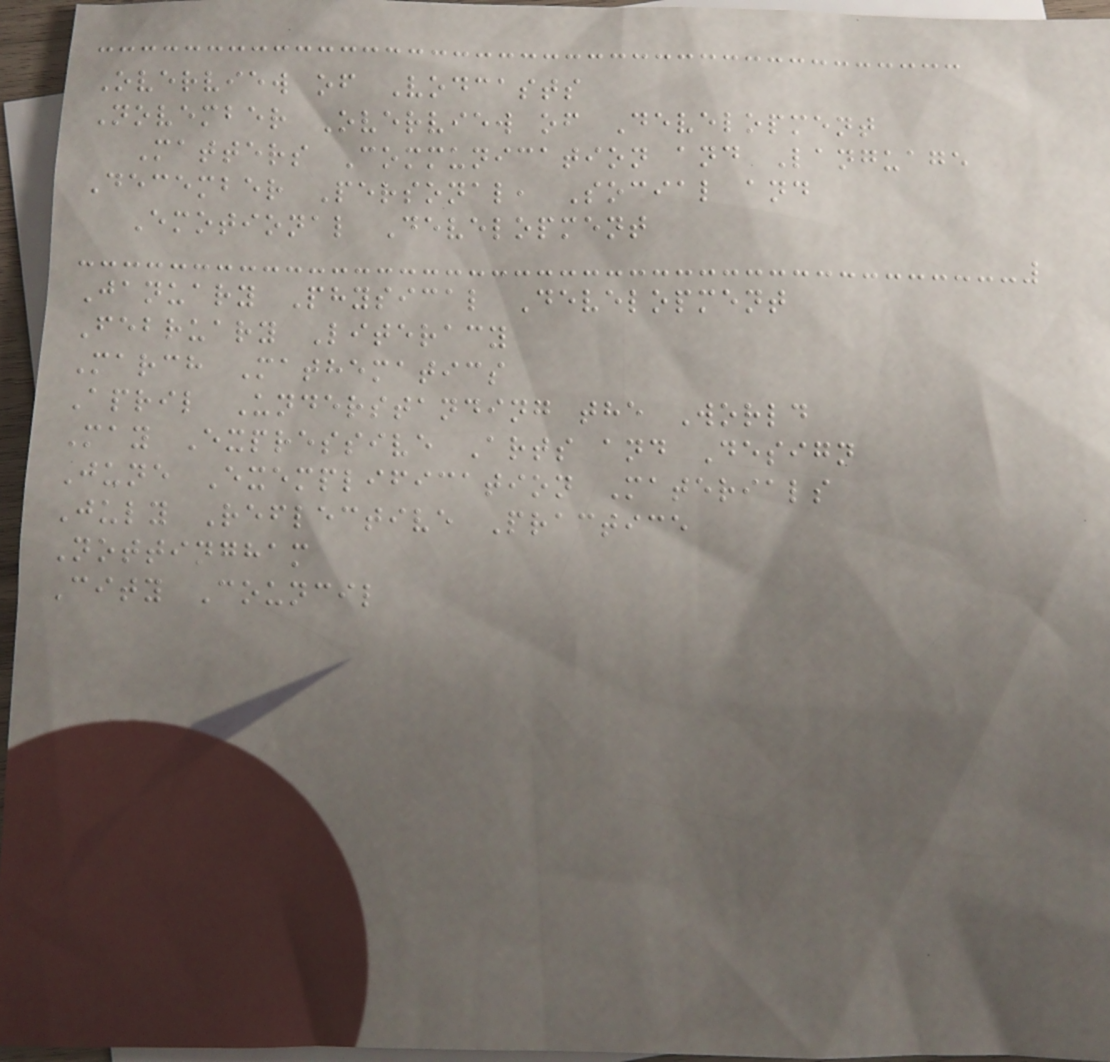Overview of Vodcasts
November Overview of Development
Matters Communication and Language
December Personal, Social and
Emotional Development
January Physical Development
February Literacy
March Mathematics
April Understanding the World
May Expressive Arts and Design
June Exemplification Materials
July Reflective Practice
Nottingham
City Council
